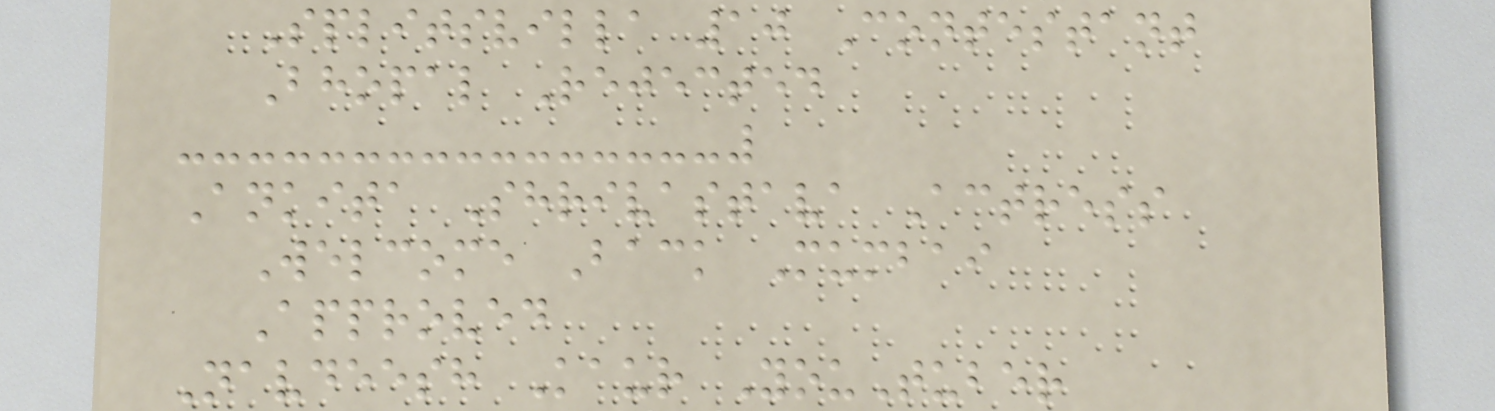Splitsvilla 10 Contestant
Bhopal Rejected
Ankita Shrivastava Actress
Welcome Back Mumbai
Approved
Navdeesh Kaur YouTuber
